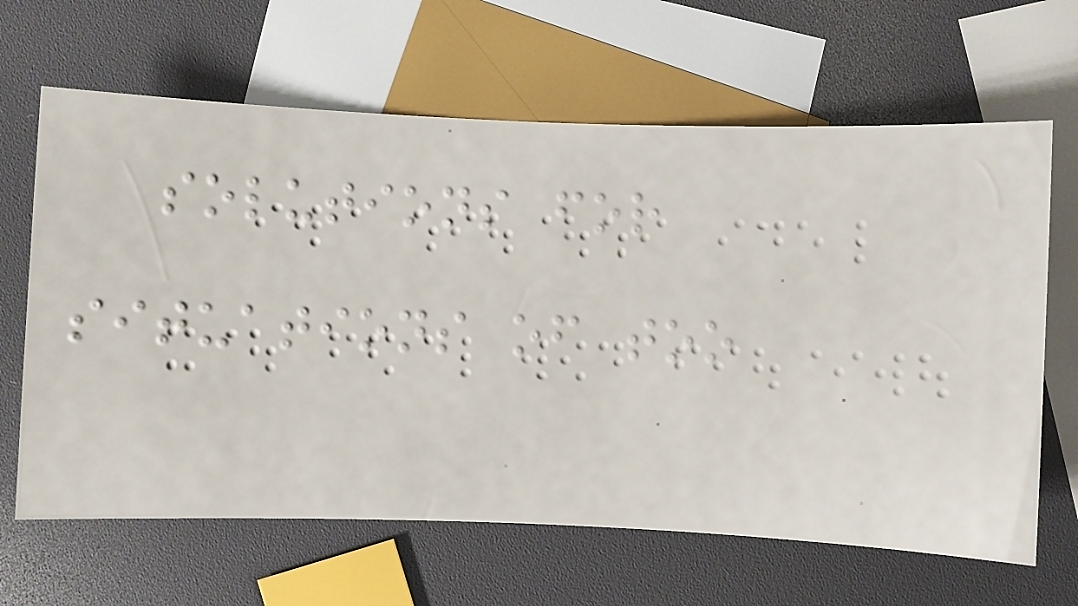solutions for
situations of too
